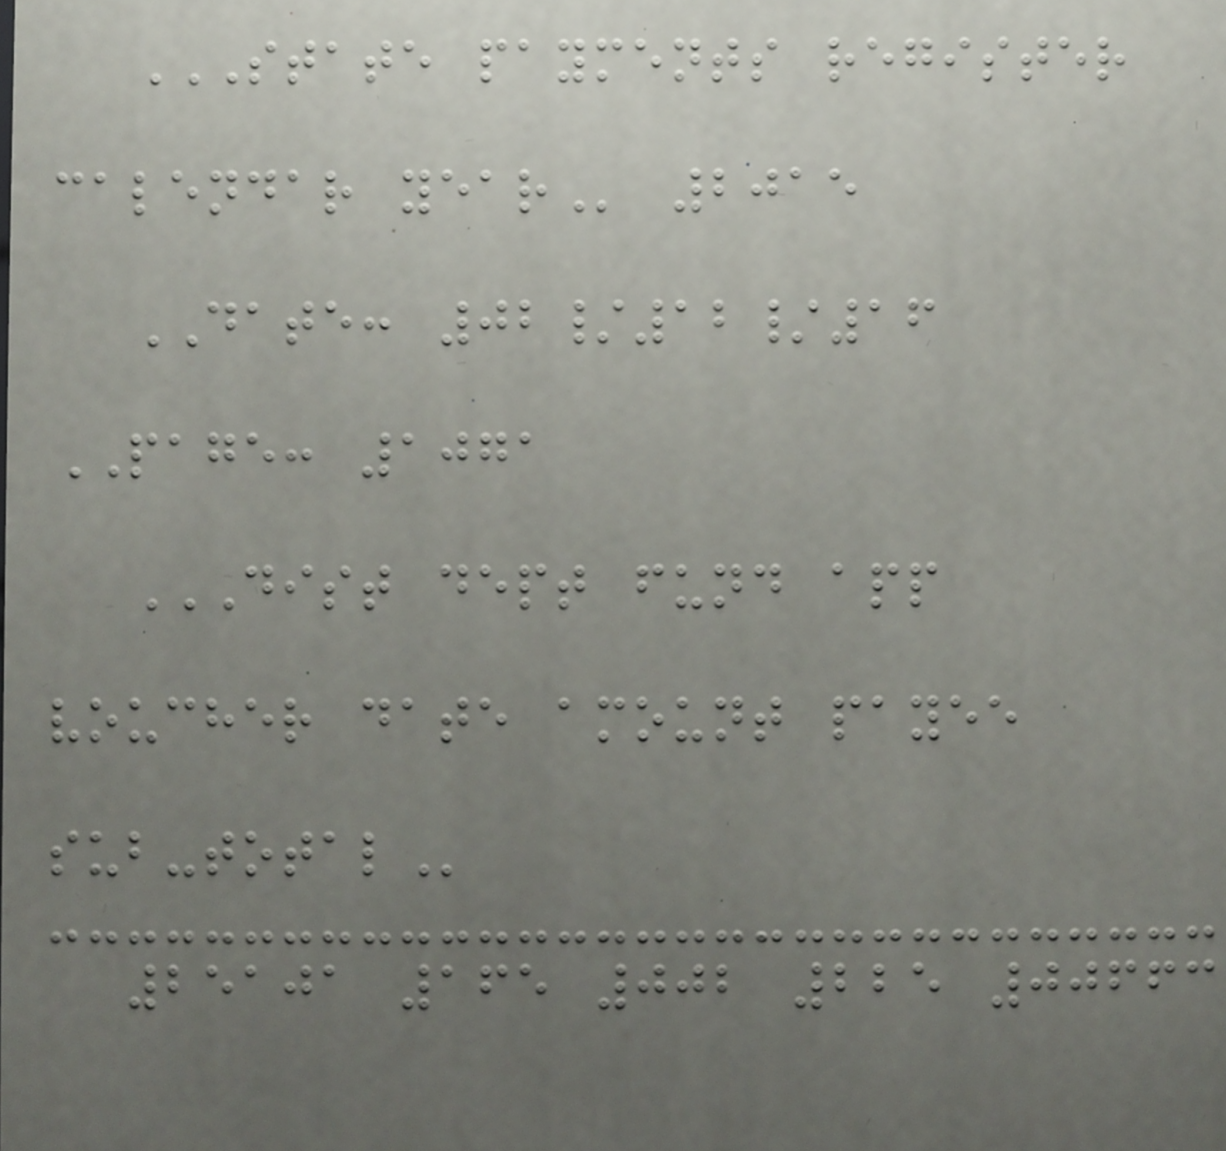STATE PAYMENTS REGISTER
CALENDAR YEAR 2015
DATE: 02/12/16
PAGE: 1071
DIST DEPT FUND APP
VOUCHER DATE AMOUNT PAYEE
SUB-TOTAL
25101 165 002 225 00663
